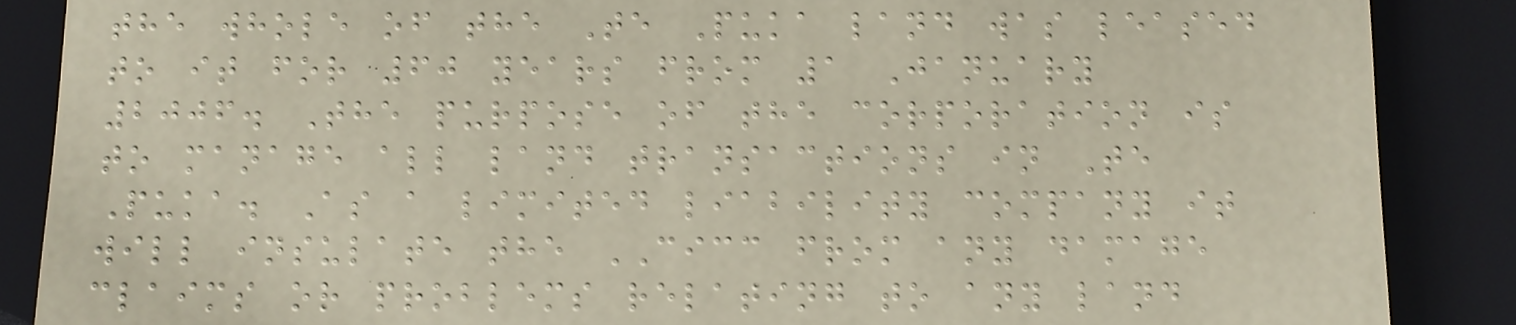the whole of the Te Puka land was leased
to it for 60 years from 1 January
2006. The purpose of the corporation is
to manage all land transactions in Te
Puka. As a limited liability company it
will insulate the CICC from any damage
claims or problems relating to any land
